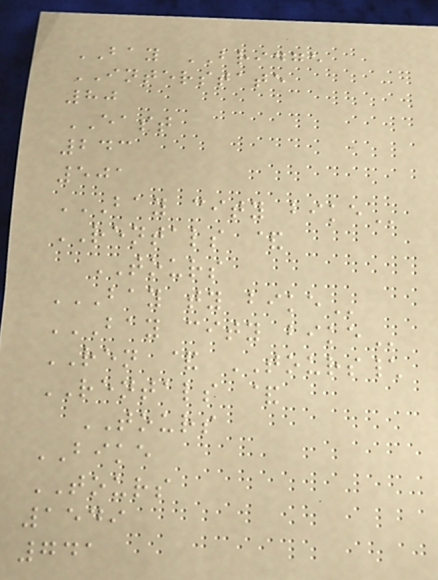BAY BRIDGE
INTERSTATE
80
EAST
243
501
BAY CITY BIKE
RENTALS &
TOURS
BAY TY BIKE
BAY CITY BIKE
REN & TOURS\
RENTALS &
TOURS
BIKE
TOURS
1549
741
